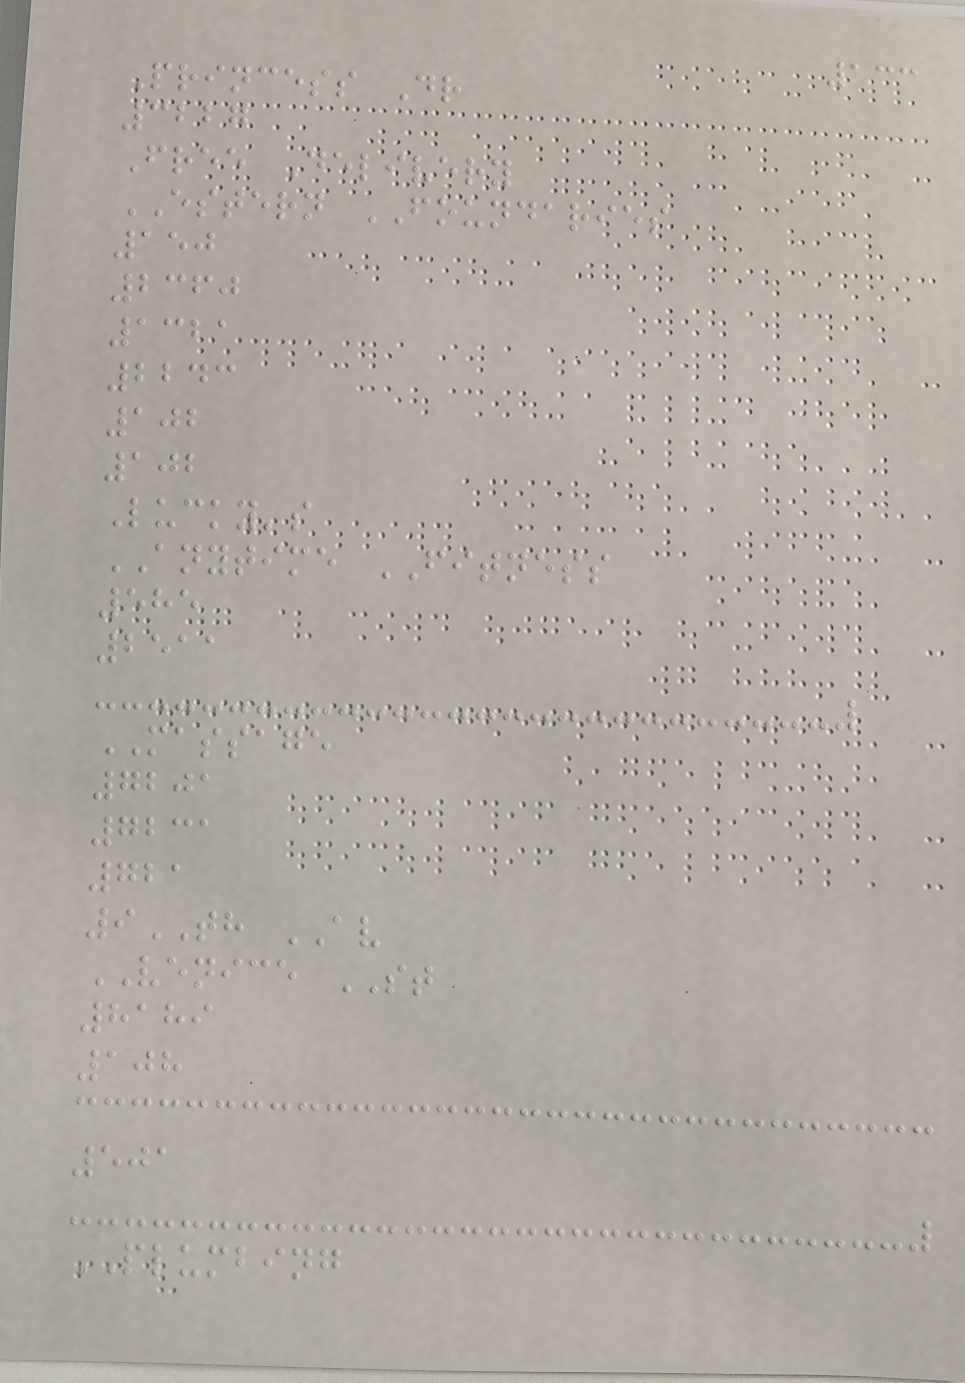133
Princess Dr
3227
Free Delivery
ESTERN FOUNDARIES
150
2360
1321
2243
102
102
Lucky's
ANYTIME FITNESS
585
2511
MASSAGE
7201
7231
721
9TH AV
VENICE ST
8189
108
501
PLUMBING
